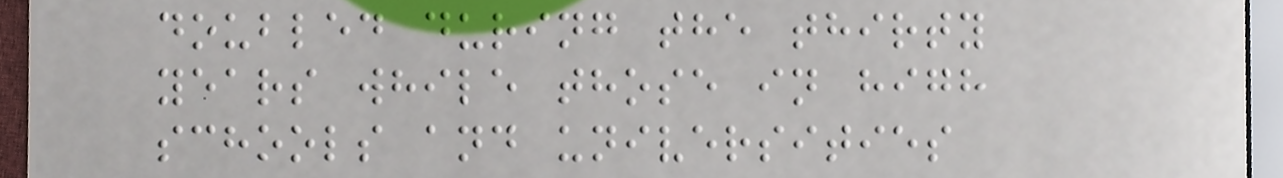doubled during the thirty
years while those in high
schools and universities
